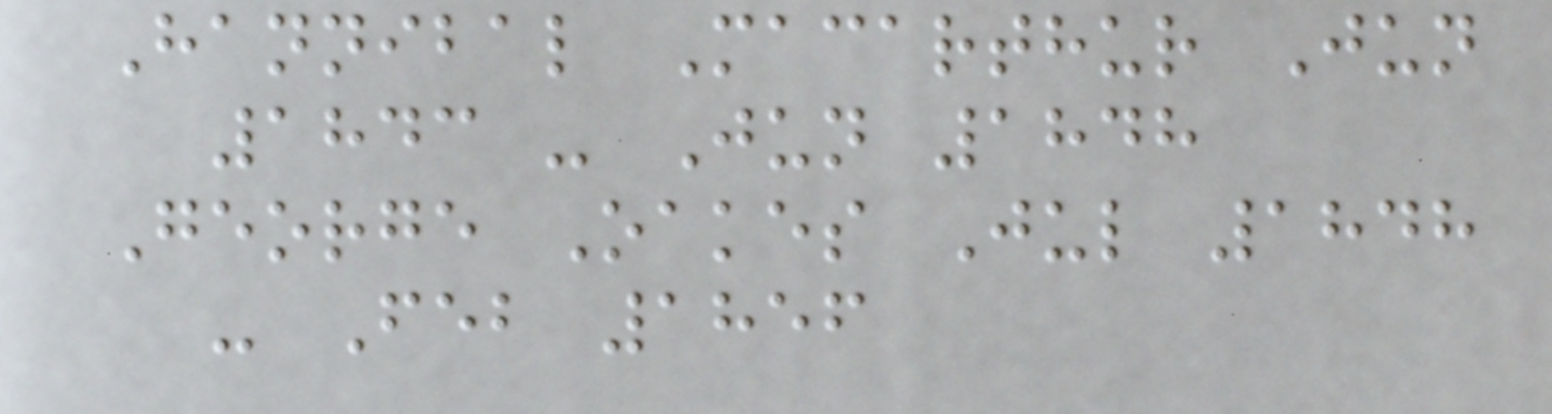Hannibal Macarthur Jun
1843 - Jun 1848
George Oakes Jul 1848
- Feb 1856
